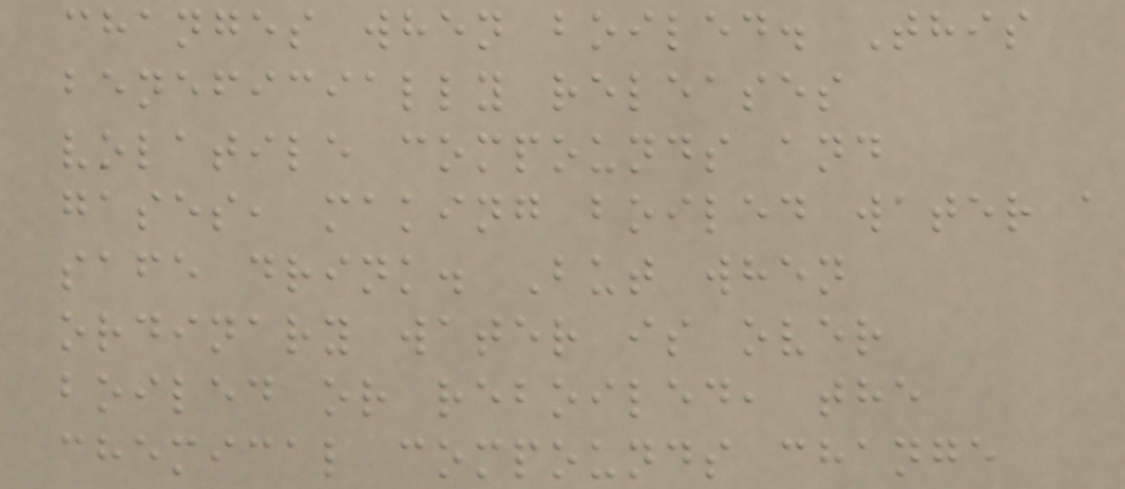changes when boiled. This
beneficially releases
volatile compounds and
gases, making boiled water a
safe drink. But when
ordinary water is over
boiled or reboiled, the
chemical compounds change
